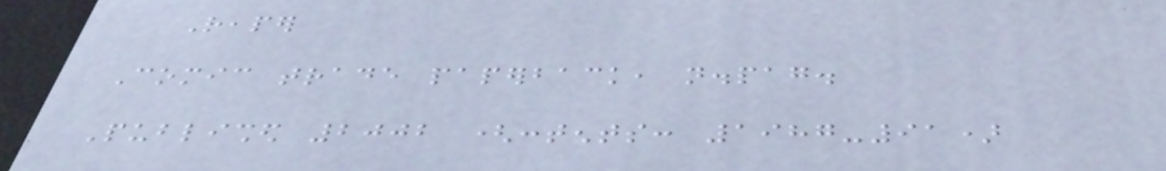Reaper
Comic trade paperback, n.pag.
Published 2002 (contents: 1987-91)
